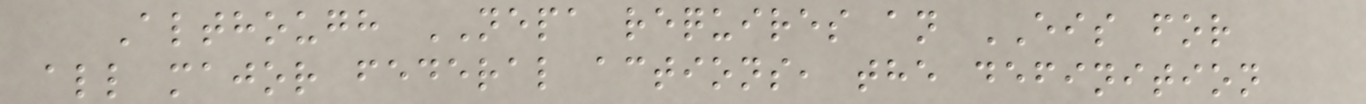Although NEPA requires an EIS for
all major federal actions, the definition
